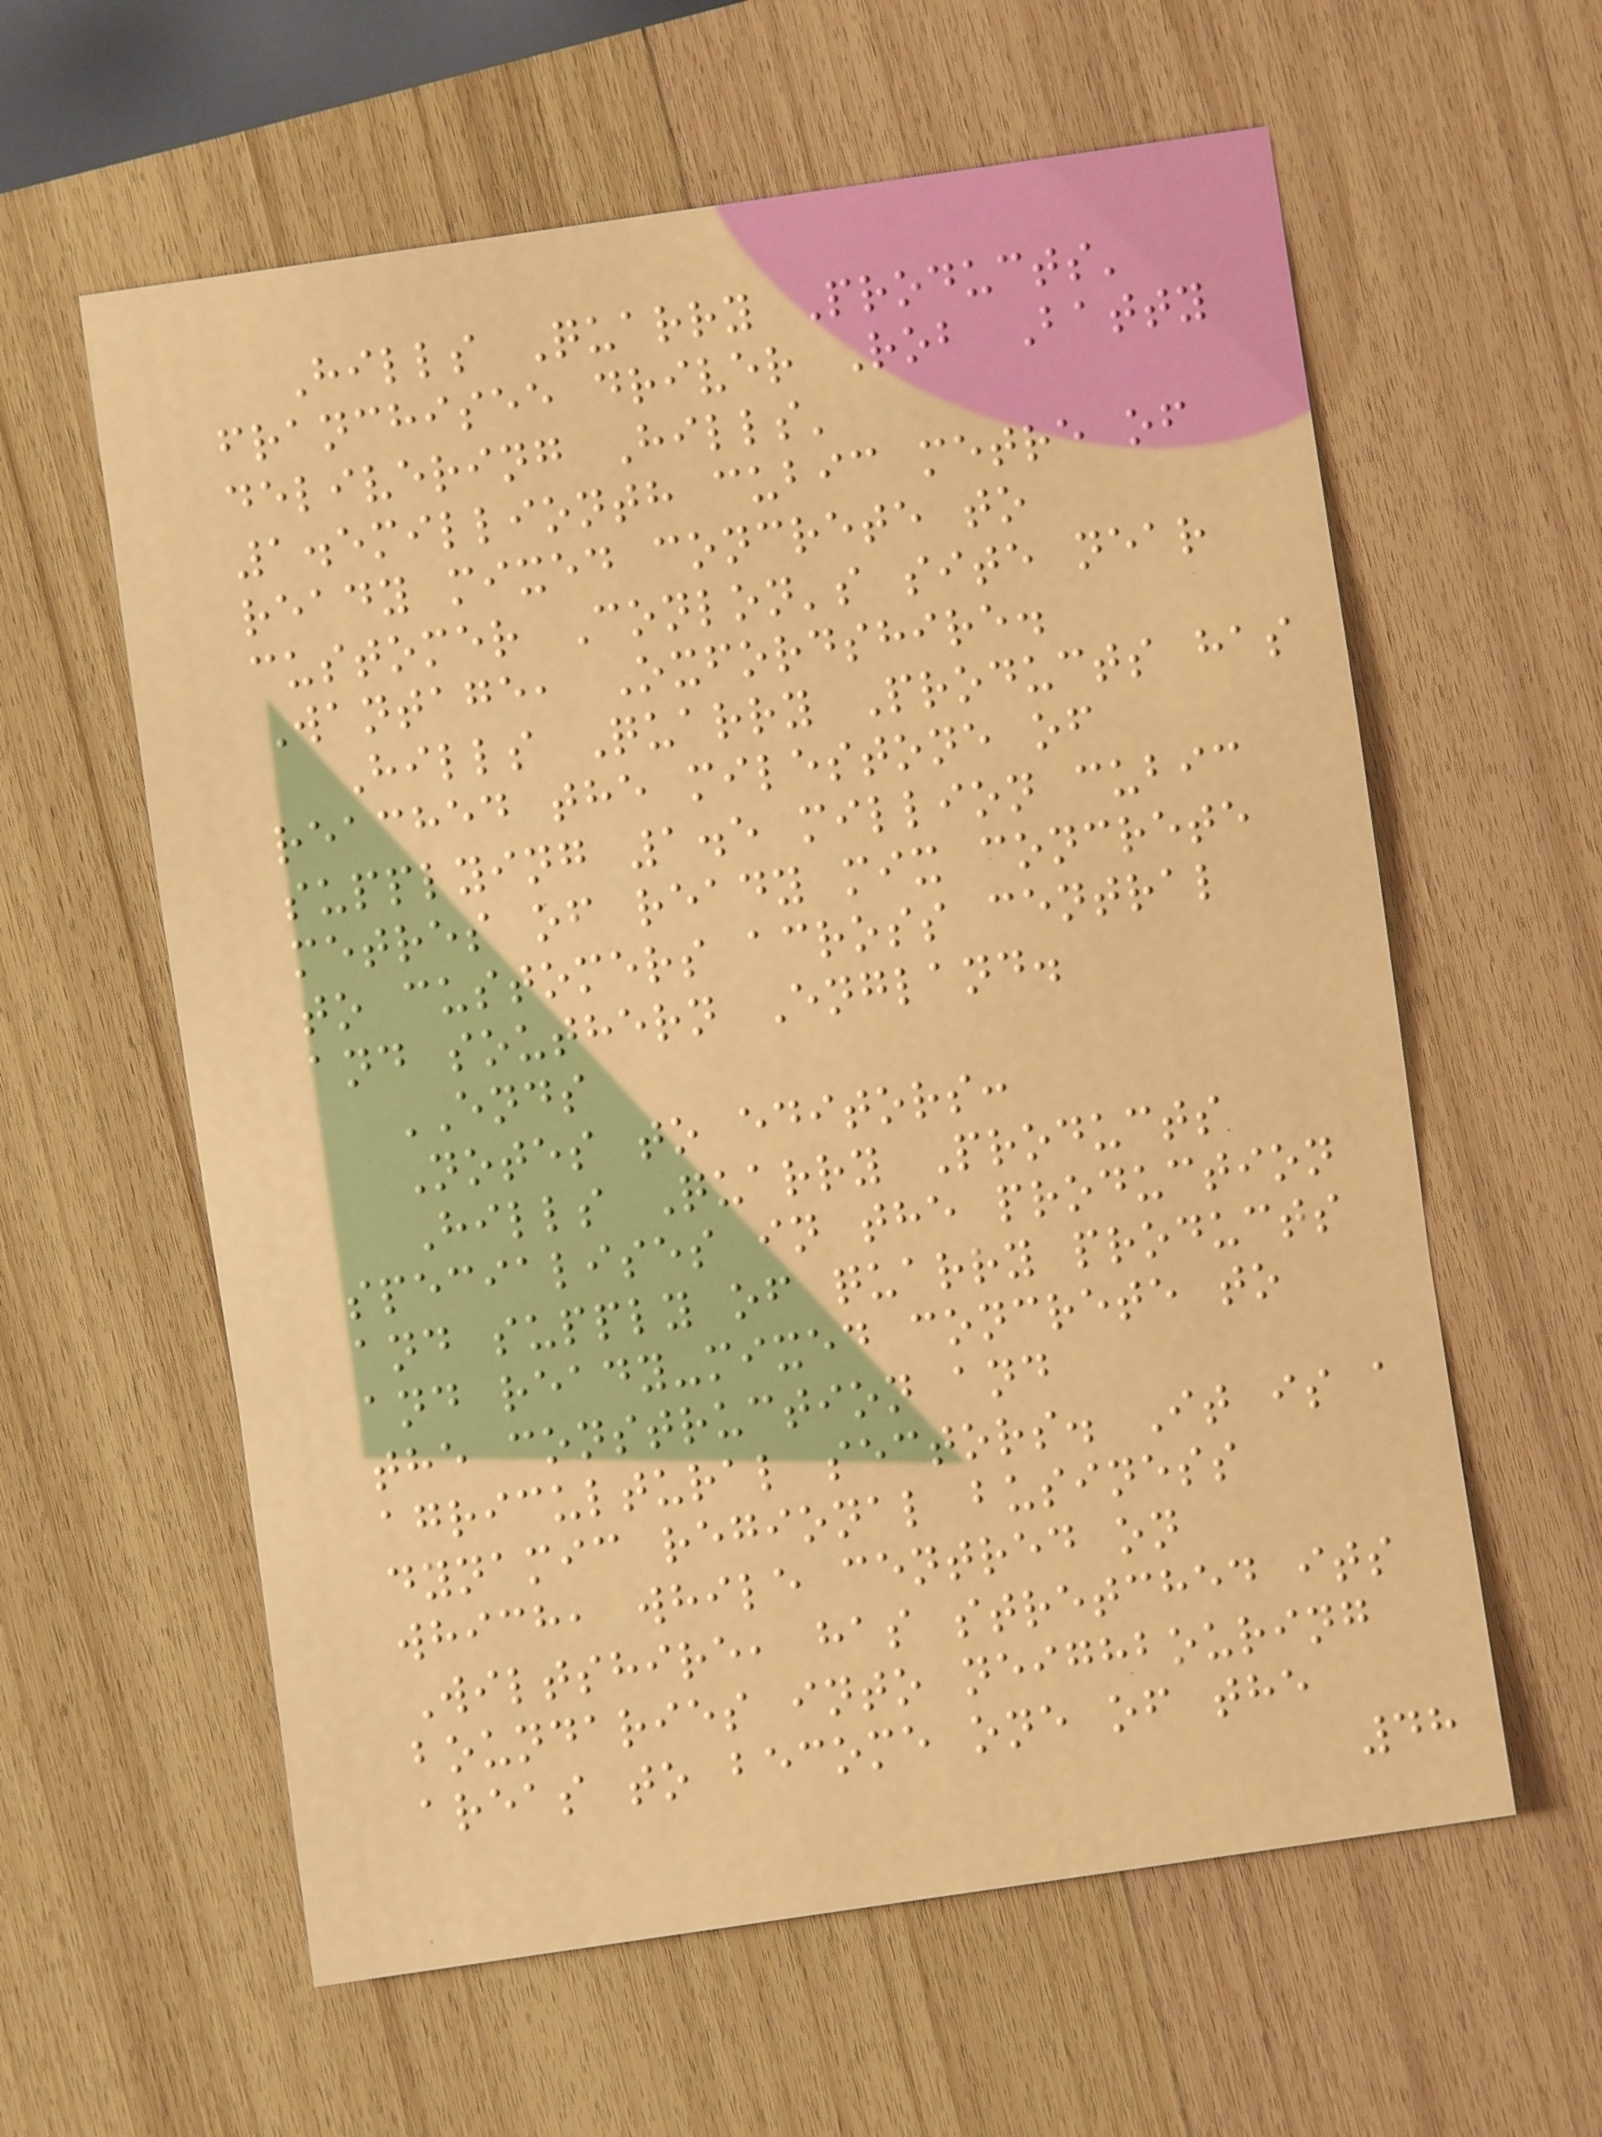Hills Quarry Products'
franchisee driver Rob Batty
delivering Hills'
1.5millionth cubic metre of
ready mixed concrete to
customer Conlon's site near
Wantage, Oxfordshire.
Hills Quarry Products has
reached the milestone of
supplying 1.5 million cubic
metres of ready mix concrete
to customers across central
and southern England.
ENDS
Notes to editors:
Hills Quarry Products
specialises in the production
and supply of quarry products
and ready-mixed concrete to
the construction and
agricultural sectors. It is a
dynamic regional business
which, while centred on
Wiltshire, has stretched its
boundaries into neighbouring
areas to become one of the
48
